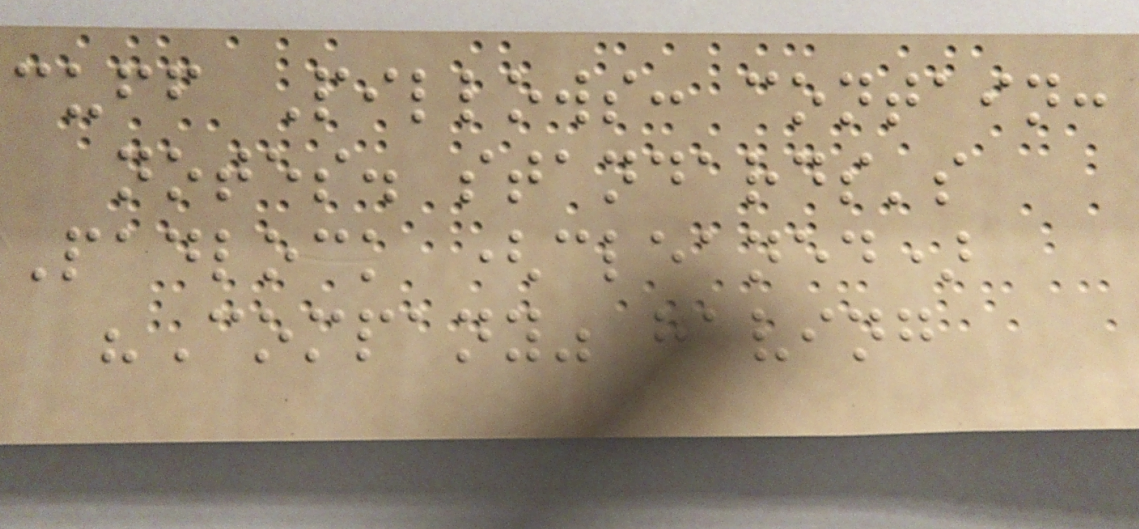cuff Pillows: contain:
notes. standards's
Padlock (cleaned)
"Company" having
